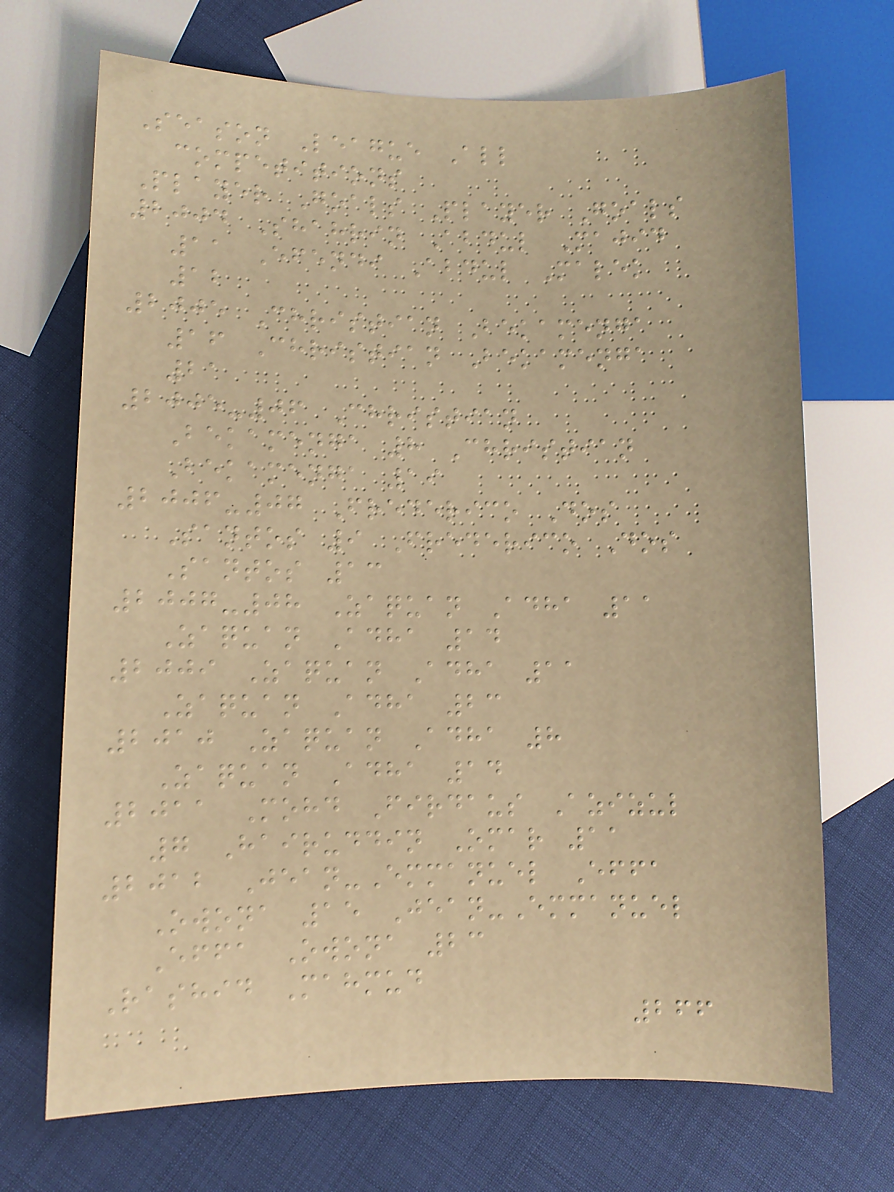Season League All
competitions
Player Goals Player Goals
2004 Shahrin Abdul Majid
11 Efendi Abdul Malek
12
2005 Christian Bekamenga
16 Christian Bekamenga
21
2005-06 Christian
Bekamenga 8 Christian
Bekamenga 19
2006-07 Frederico Dos
Santos 9 Frederico Dos
Santos 13
2007-08 Zaquan Adha 11
Zaquan Adha 14
2009 Zaquan Adha 11
Zaquan Adha 23
2010 Zaquan Adha 8
Zaquan Adha 14
2011 Mohd Firdaus Azizul
7 Hairuddin Omar 11
2012 Jean-Emmanuel Effa
Owona 15 Jean-Emmanuel
Effa Owona 23
Rashid Mahmud
266
